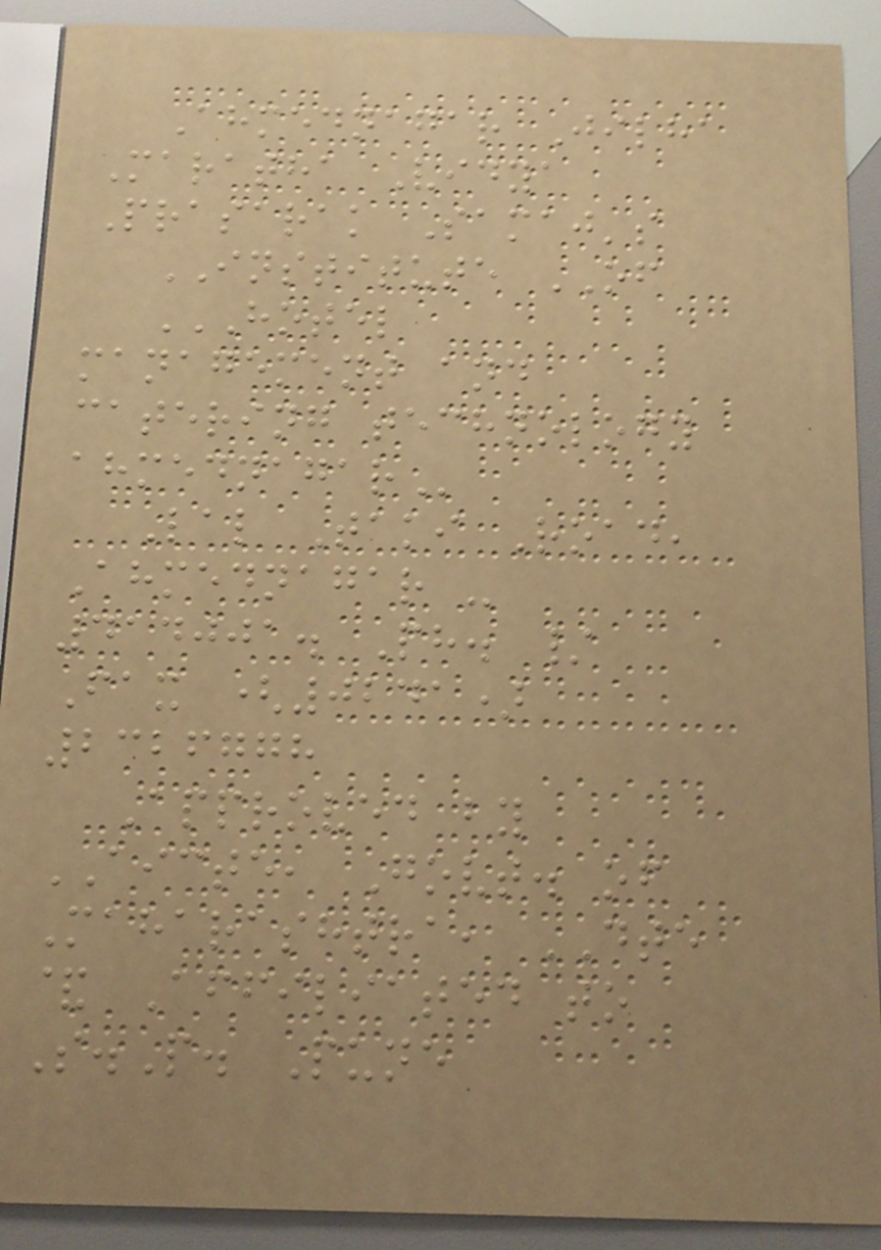Ahmednagar Jilha
Maratha Vidya
Prasarak Samaj's
INSTITUTE OF
HOTEL
MANAGEMENT AND
CATERING TECHNOLOGY
AHMEDNAGAR
Lal Taki Road,
Ahmednagar -
414001. Ph. /
Fax (0241)
2326778
Approved by
AICTE, Govt. of
Maharashtra, DTE
& Affiliated to
S.P. Pune
